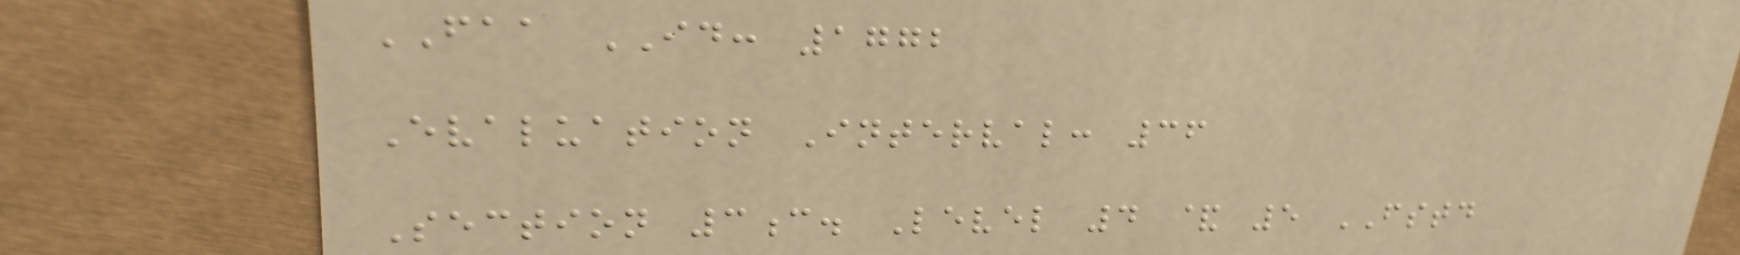FAA ID: 1772
Evaluation Interval: 36
Section 3c. Level 4 & 5 FSTD
